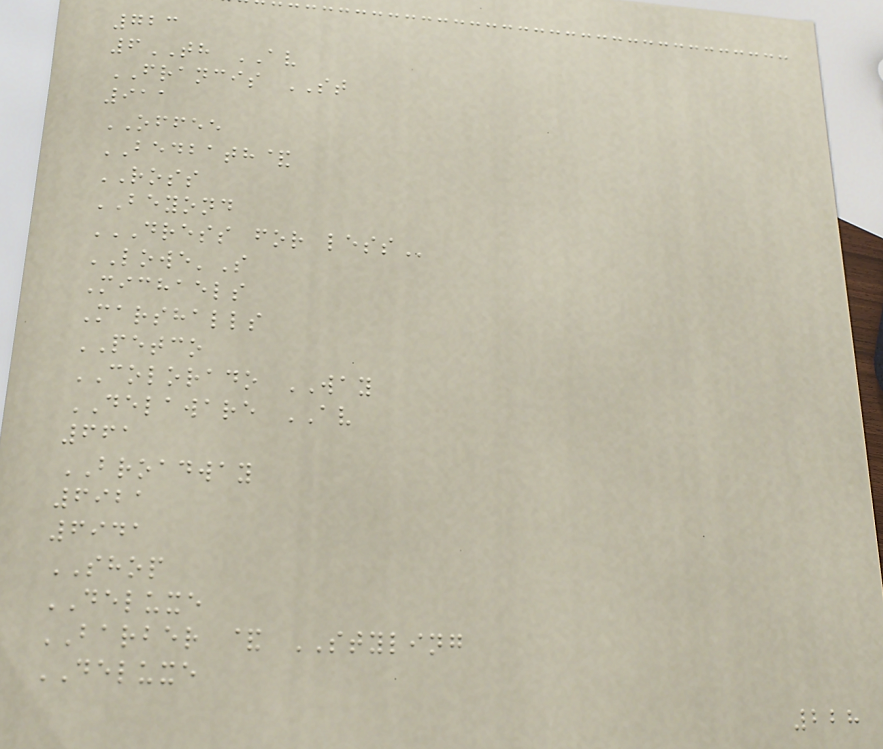723
6TH AV
FRANCIS ST
911
OFFEE
BEDBATH&
ROSS
BEYOND
DRESS FOR LESS
LOWE'S
Michaels
Marshalls
PETCO
COLORADO WAY
DELAWARE AV
661
BROADWAY
6921
6941
SHOP
DELUXE
BARBER & STYLING
DELUXE
228
